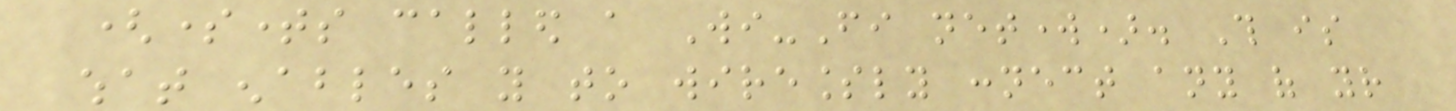(sometimes called a Wi-Fi network). This is
what enables you to wirelessly connect any of your
